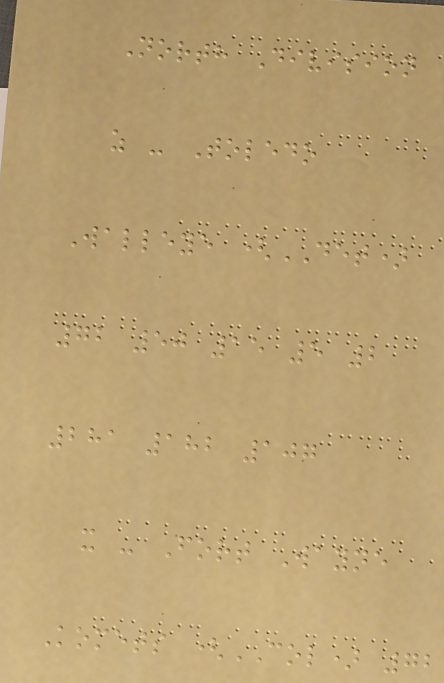North Division
z - Toledo
Walleye (DET)
72 50 15 5 2
281 182 107
x - Fort Wayne
Komets (COL) 72
